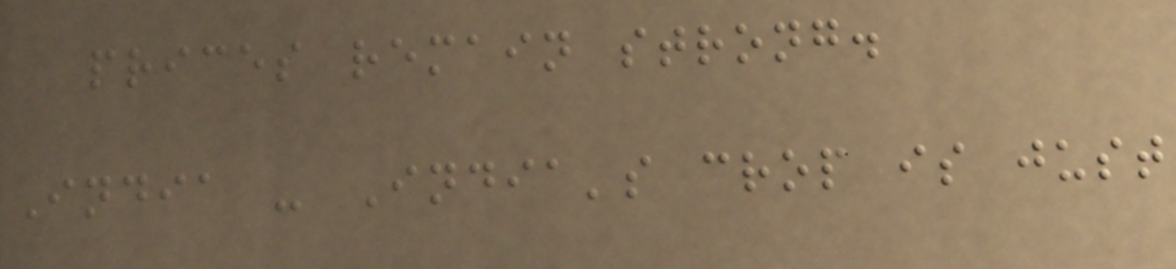prices remain strong.
India - India's crop is just
